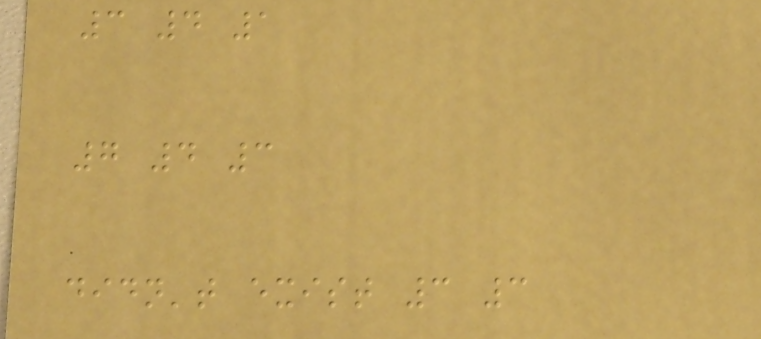3 4 1
7 4 3
didn't exist 3 3
